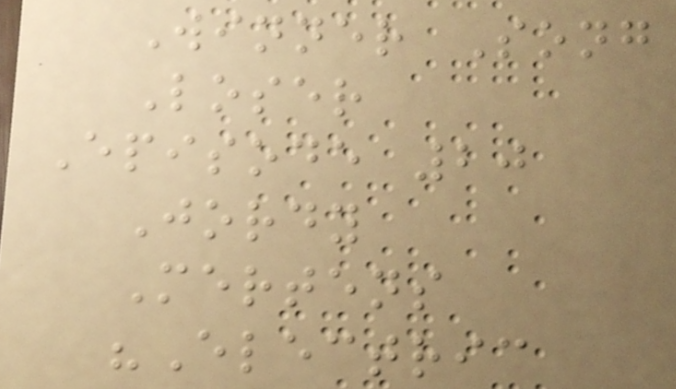Winner Song
Loser
Episode 20
Jordy
Mertens
"Electric
